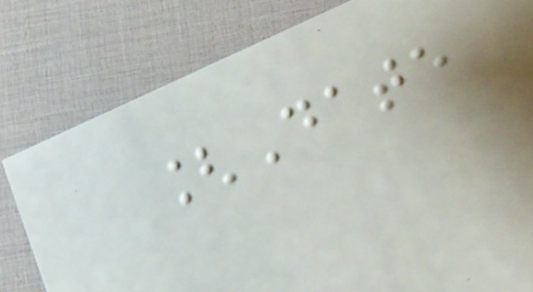[Date
